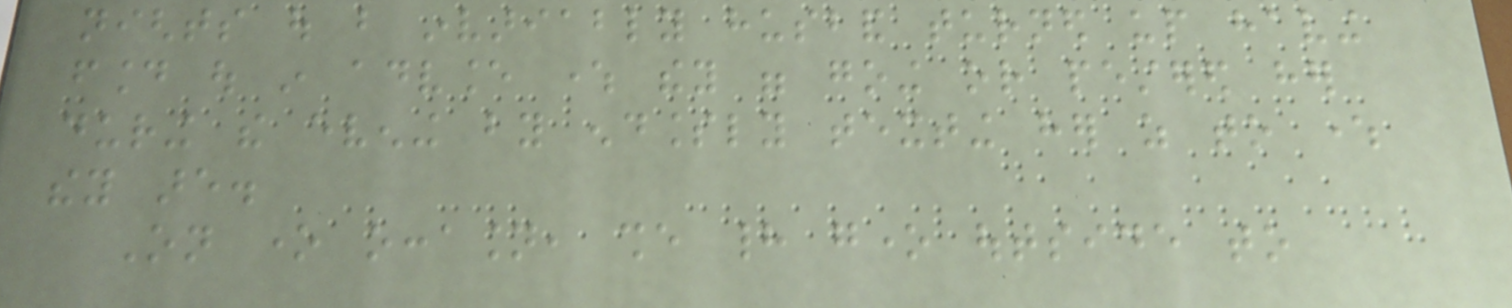nights out but invariably husband turned up having
found out in advance where they were going or pestered her
during the evening by endlessly texting her as to where
they are.
On one occasion, she had gone outside to
